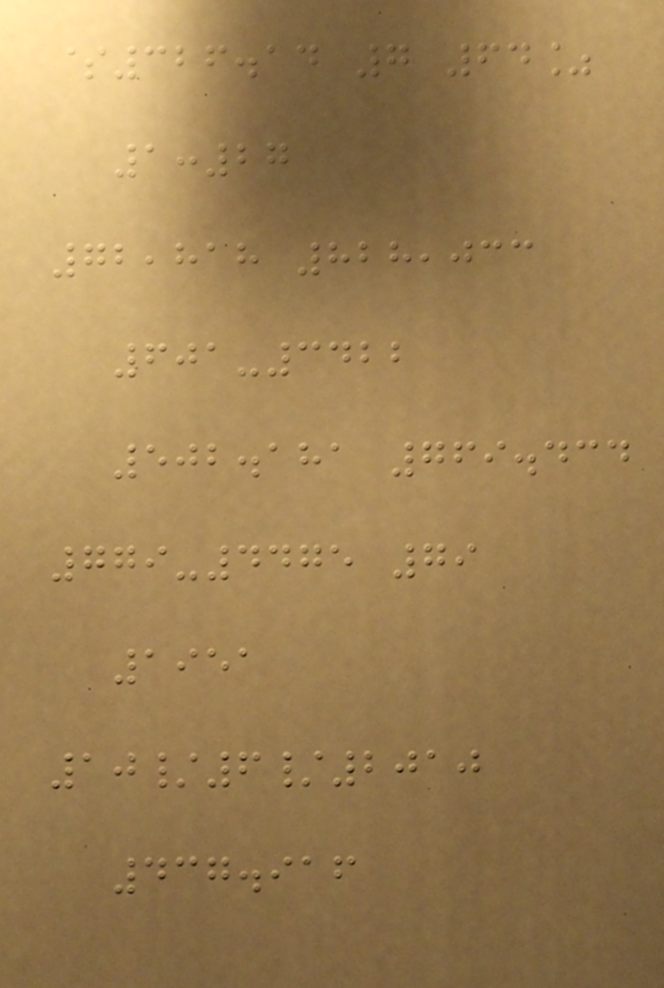$326.14 7 64%
1:27
72,818 828,033
601-3422
502.181 769.434
779-4475 79
1951
10/6/2010
437.916
